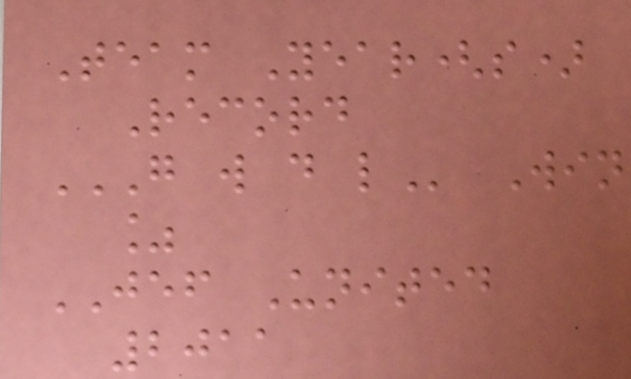Team Year(s)
Record
G W D L Win
%
JEF United
2011
